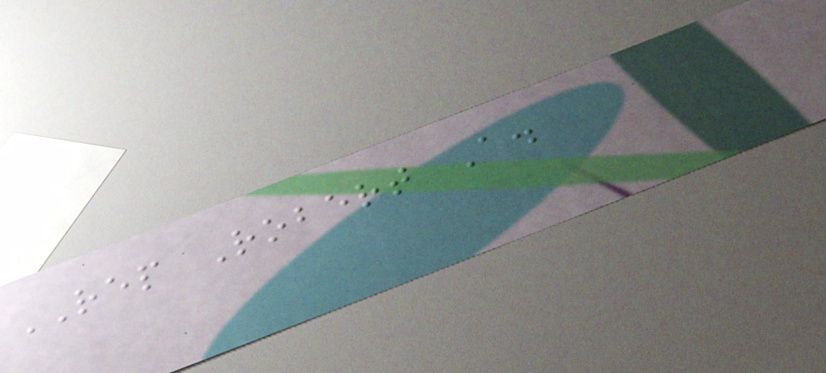REP Robert A.
